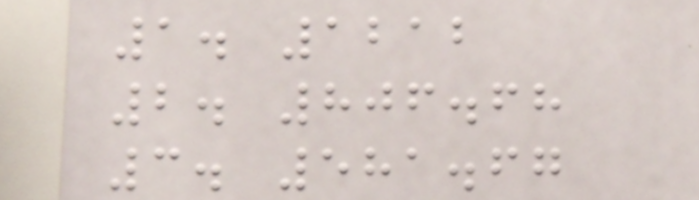1. 1212
2. 806.68
3. 581.67
